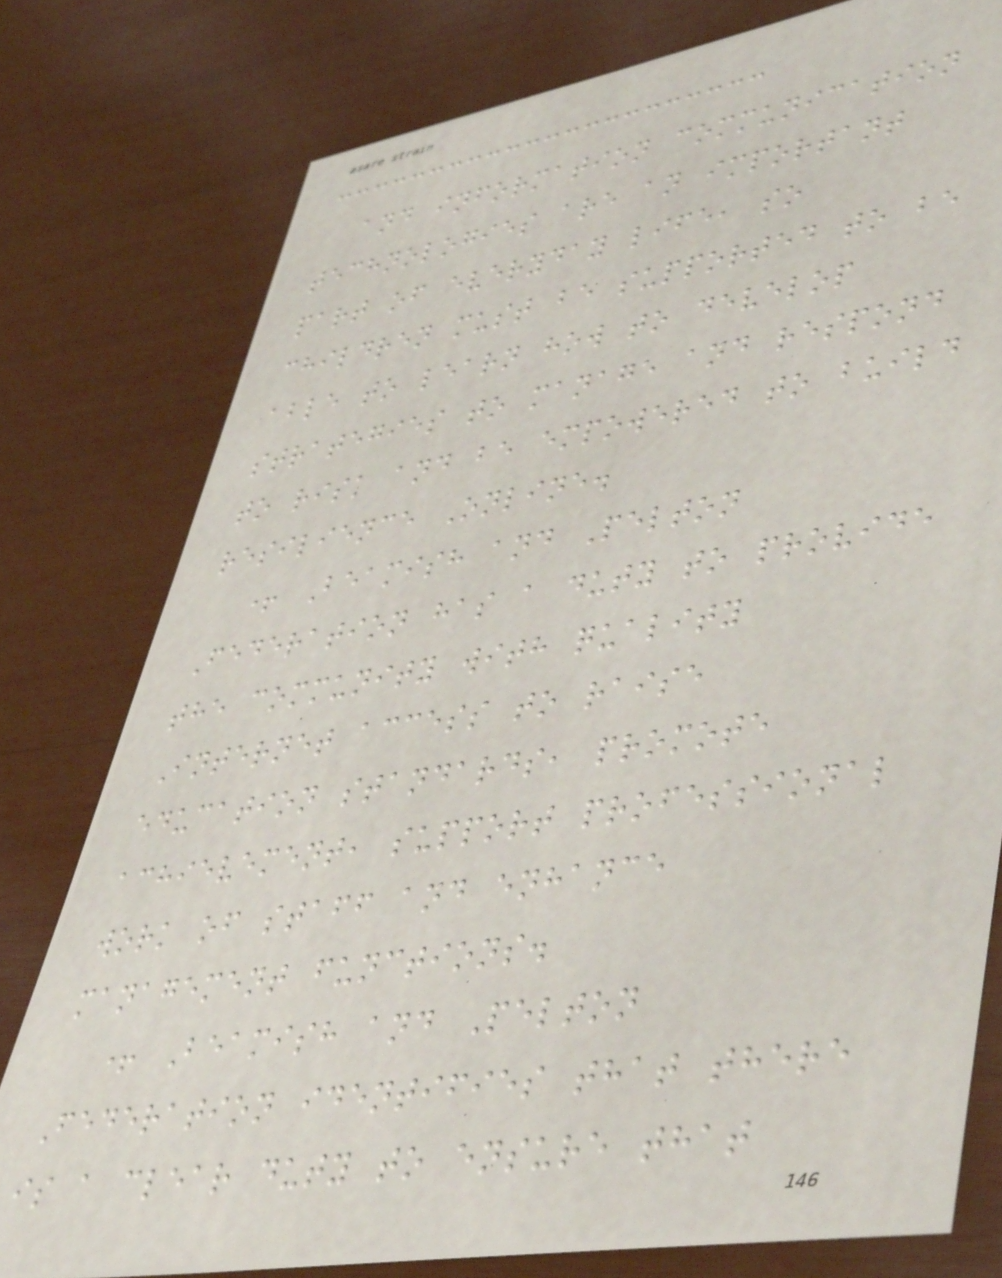and information communication
technologies are an important
part of everyday life, so
children must be supported to be
able to learn how to develop
strategies to manage and respond
to risk and be empowered to build
resilience Online.
+ Beamish and Pelton
Federation has a duty to provide
the community with quality
Internet access to raise
education standards, promote
achievement, support professional
work of staff and enhance
management functions.
+ Beamish and Pelton
Federation identifies that there
is a clear duty to ensure that
